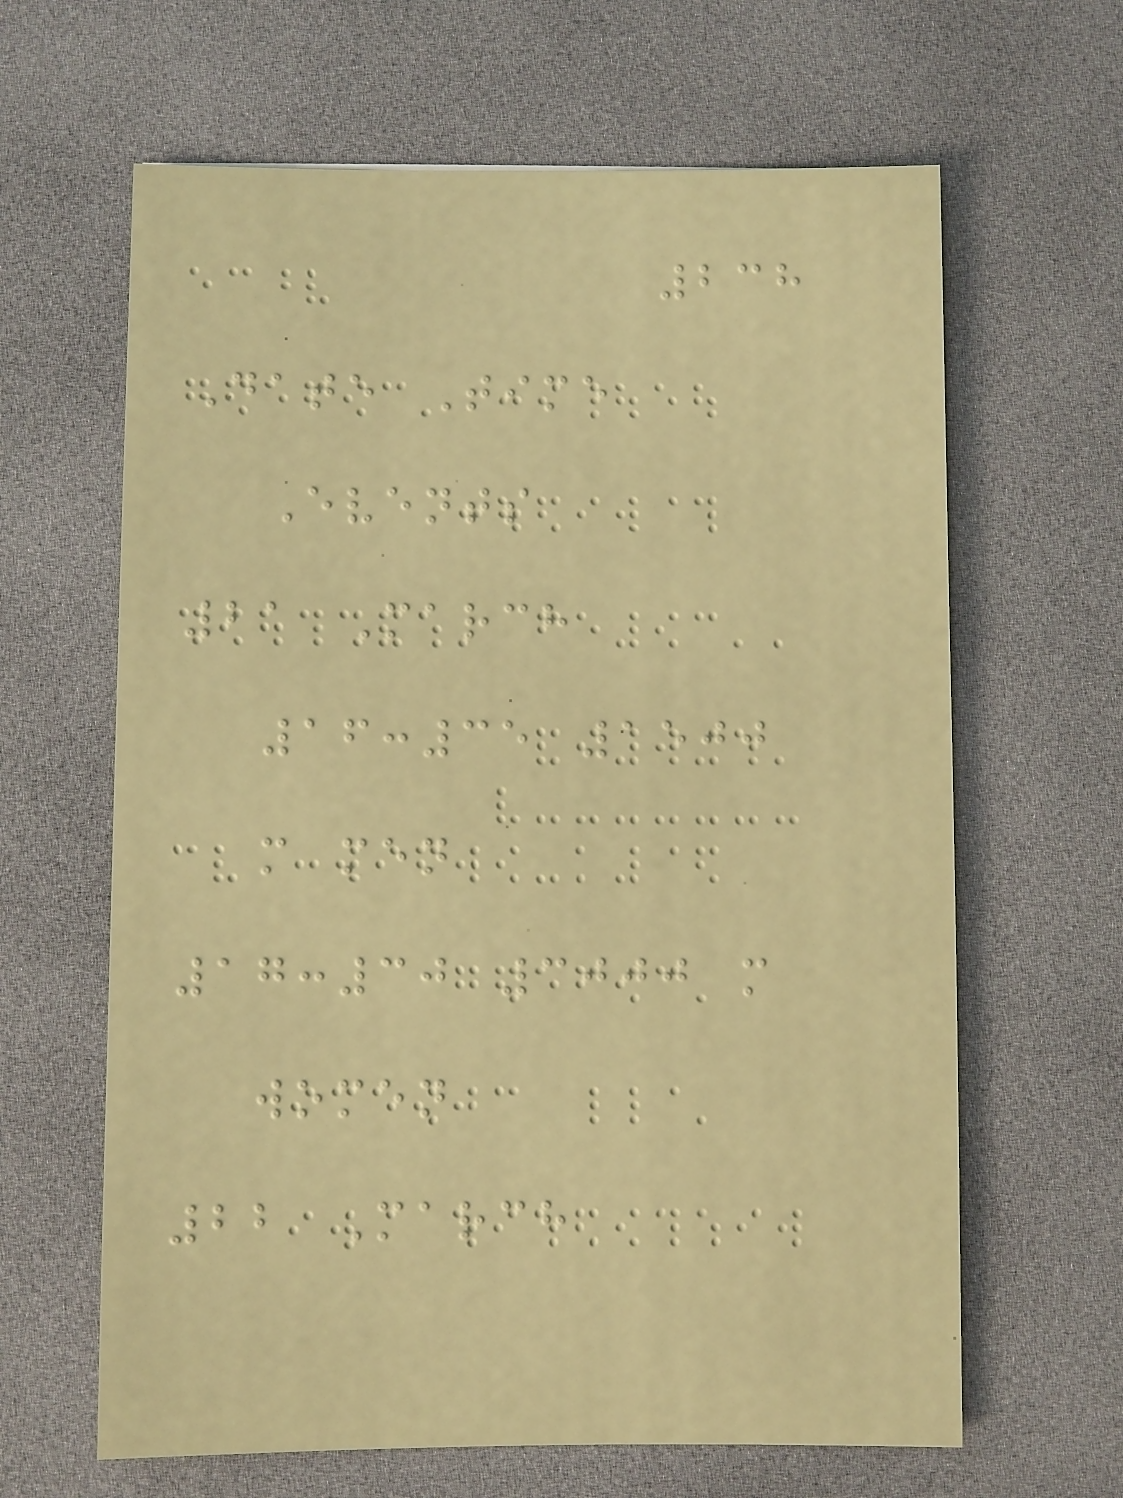238
Date Time
Events
21 March
16:35 1500
m men
17:30 3000 m
women
22 March
